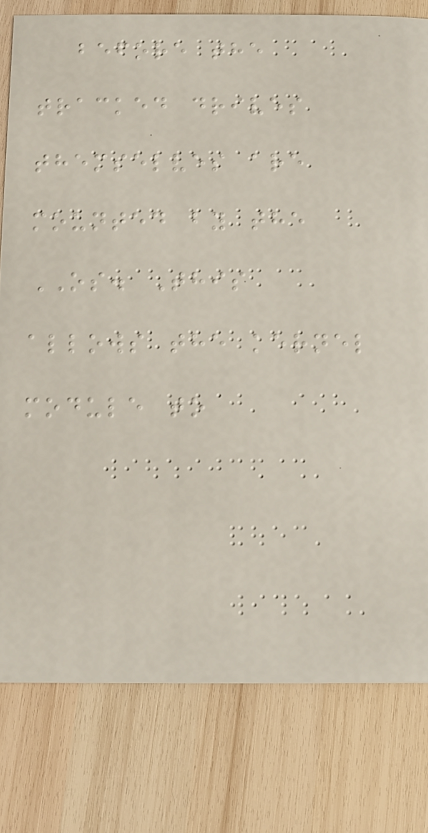before the
tracked drives
themselves are
mounted by the
OS. This
allows the kernel
module to
